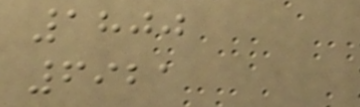1800
6921
